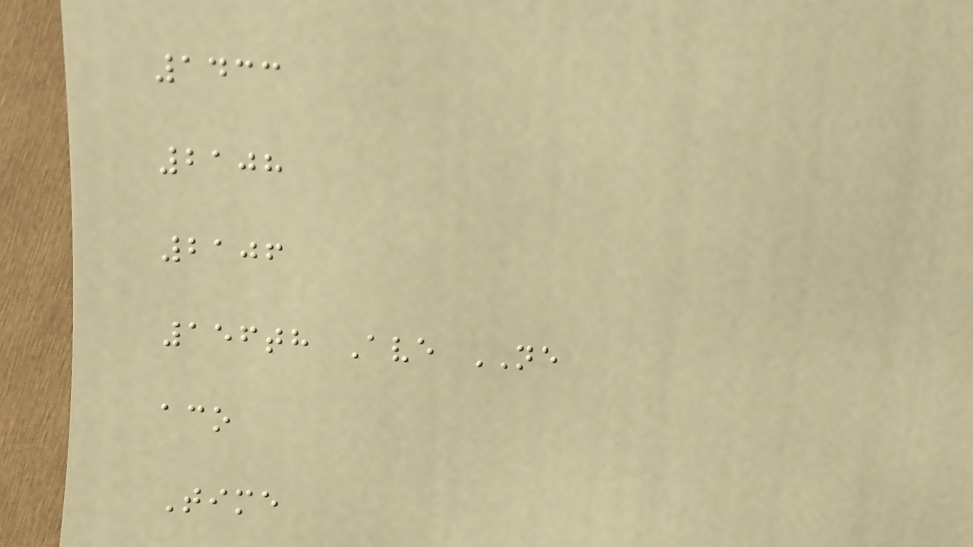1433
2108
2106
156th Ave NE
aco
Time
